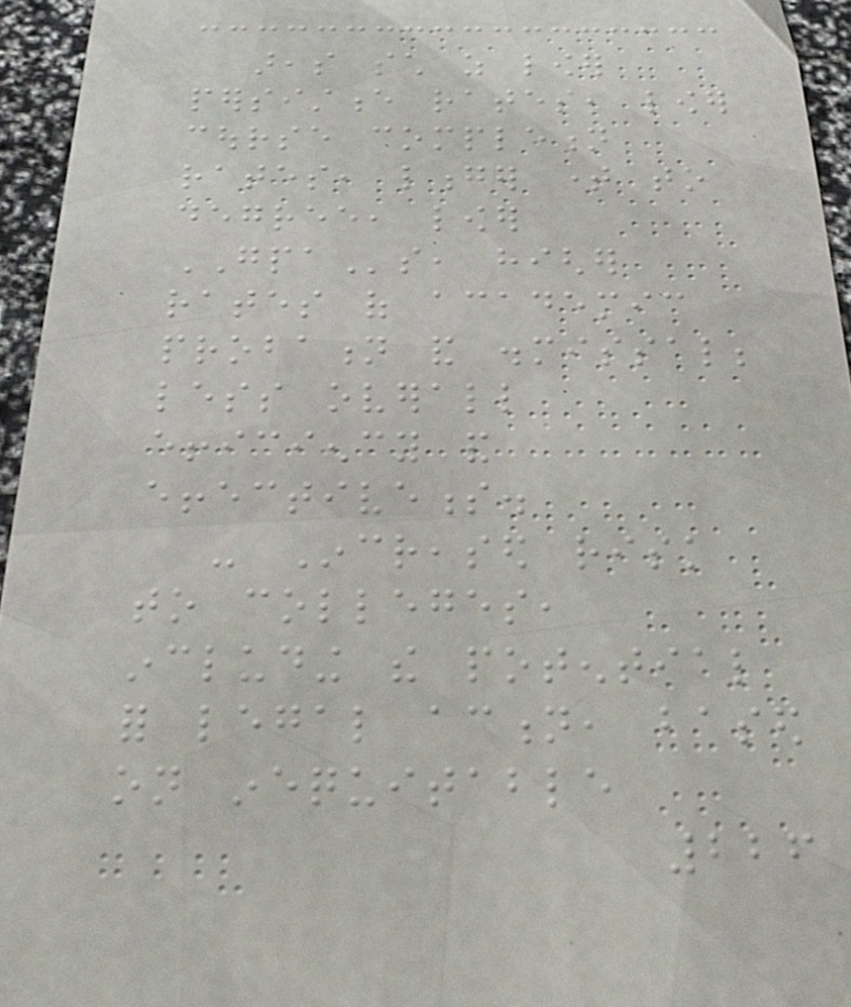areas such as lower
persistence rates, lower
course completion
rates, longer time to
degree, lower
GPAs, higher
rates of academic
probation and dismissal;
less overall
efficiency and
effectiveness.
- Increased risk
to colleges,
including the potential
for legal action, based
on inequitable
226
